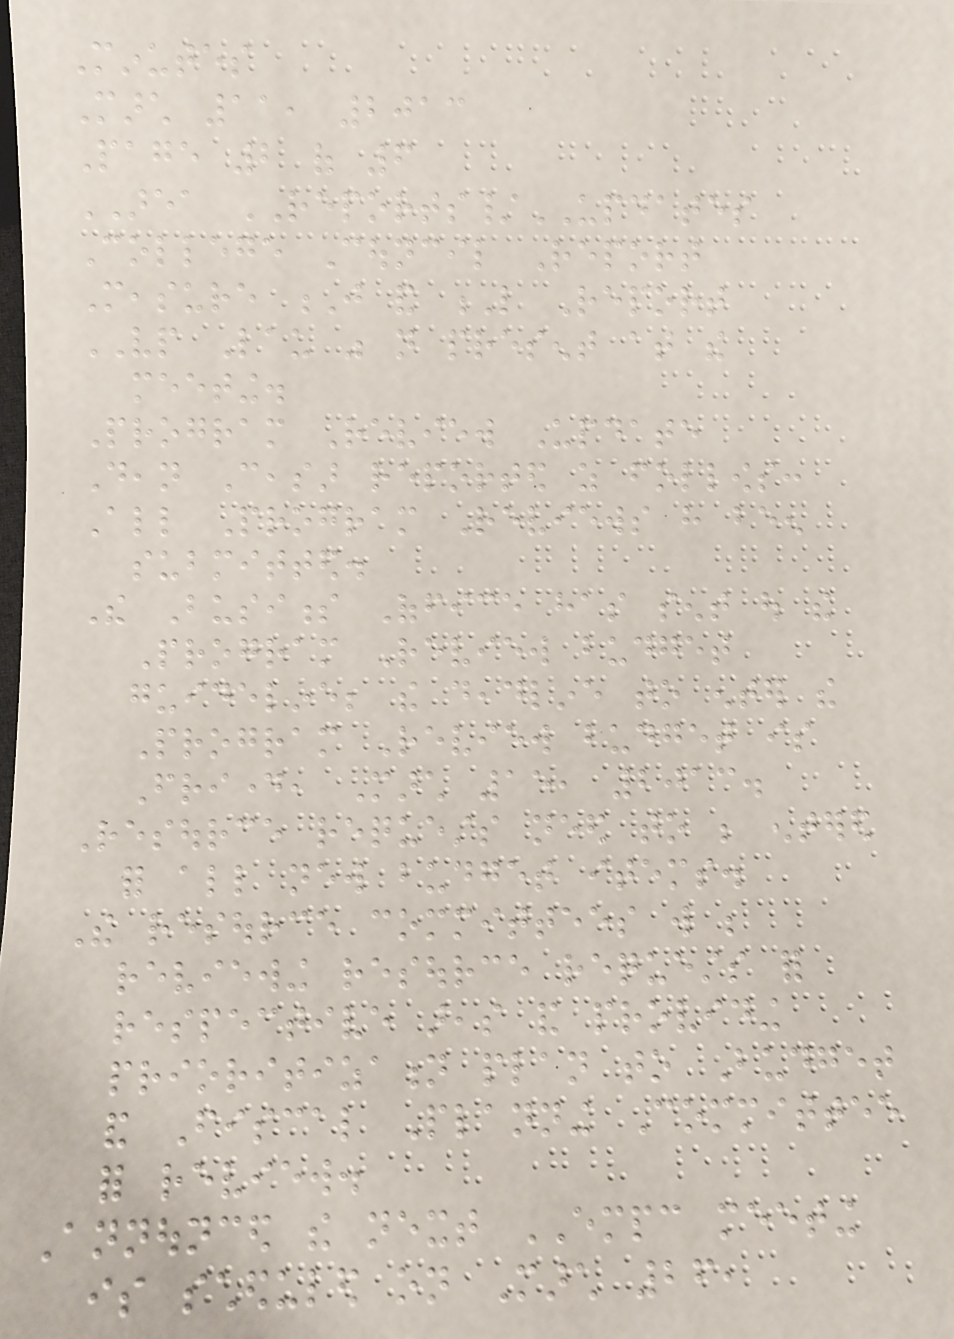Minutes
March 11, 2013
Page 2 of 6
AREA REPORTS/UPDATES
College Council Report
Measure J and L Report
VP Lau was not present at the
meeting.
Program Review Update
Dean Ceasar reported as follows:
All Program Reviews have been
submitted.
The Business Office has sent out the
Program Review budget
guideline; the deadline to enter the
Program Review budget is
Friday, March 15, 2013.
Resource requests need to be entered
for all new budget items.
The resource committees will be
reviewing resource requests for
respective areas and providing
prioritization plan to Budget
and Fiscal Planning Committee
for review.
Announced the next EMPC meeting
is scheduled on March 26,
